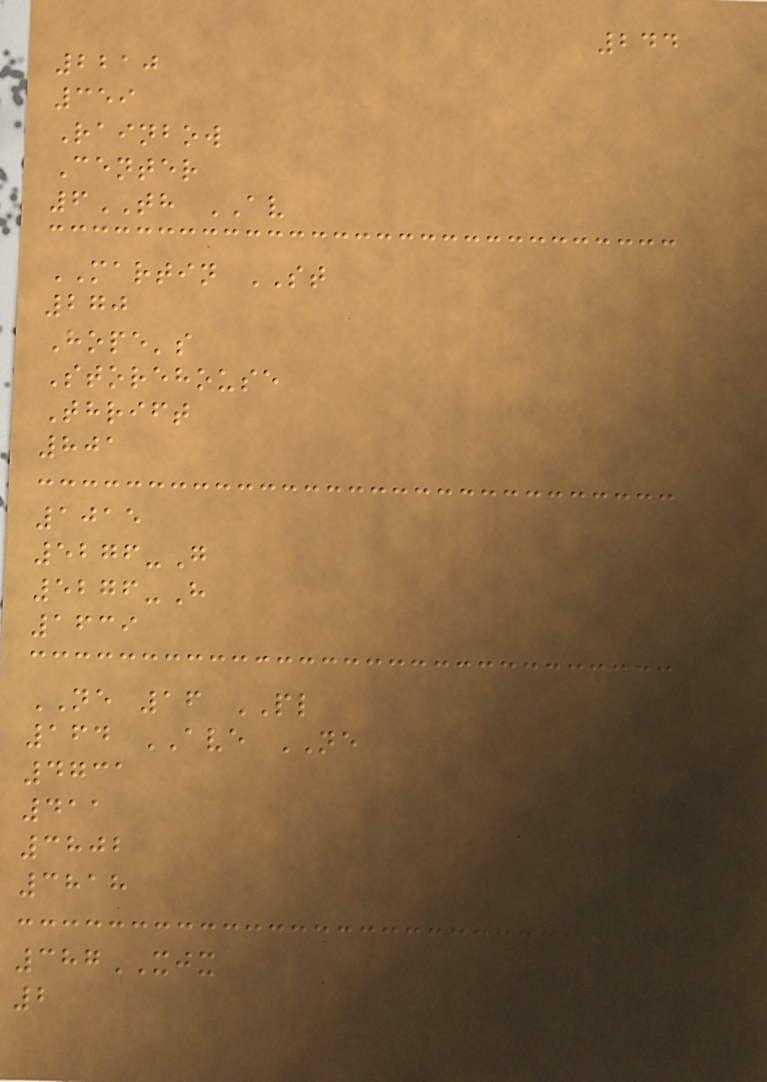244
2210
359
Rainbow
Center
6TH AV
MARTIN ST
270
Hope's
Storehouse
Thrift
801
1015
5276-G
5276-H
1639
NE 16 PL
164 AVE NE
4731
411
3802
3818
387XJX
2
